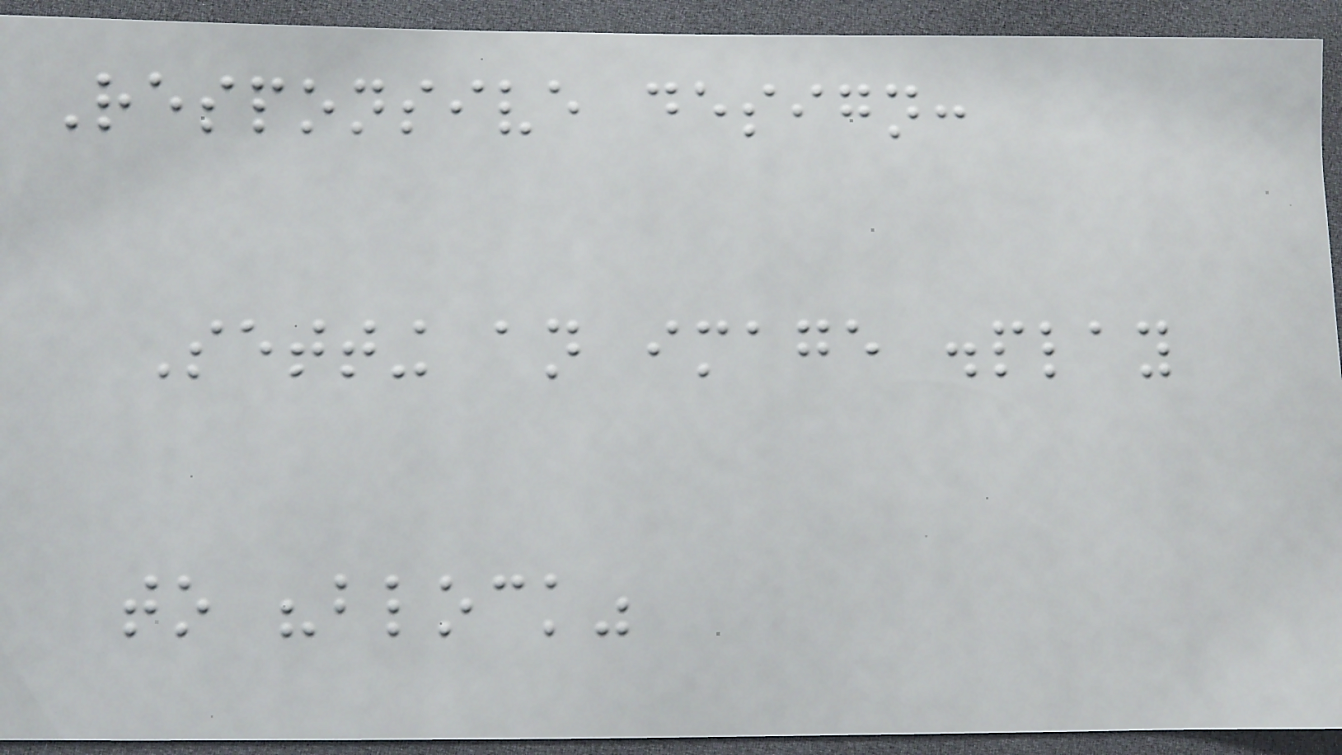Responsive design:
Setting an image display
to "block"
